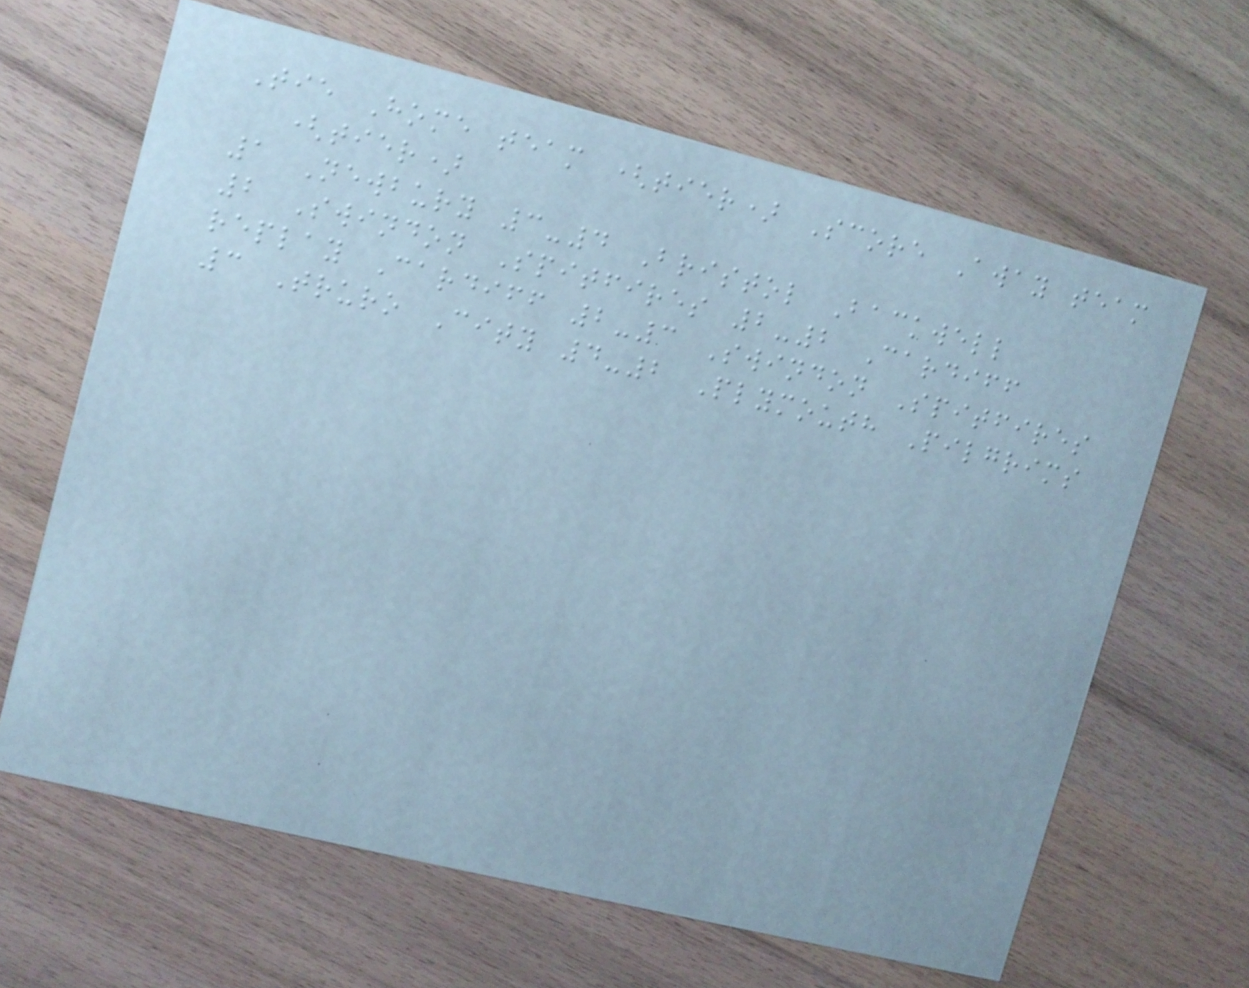Tie Home team (tier) Score Away team
(tier)
1 Newbury 3-4 Bristol Backwell
2 Swindon Spitfires 2-2 Cardiff
replay Cardiff 2-3 Swindon Spitfires
3 Truro City 4-2 Plymouth Pilgrims
